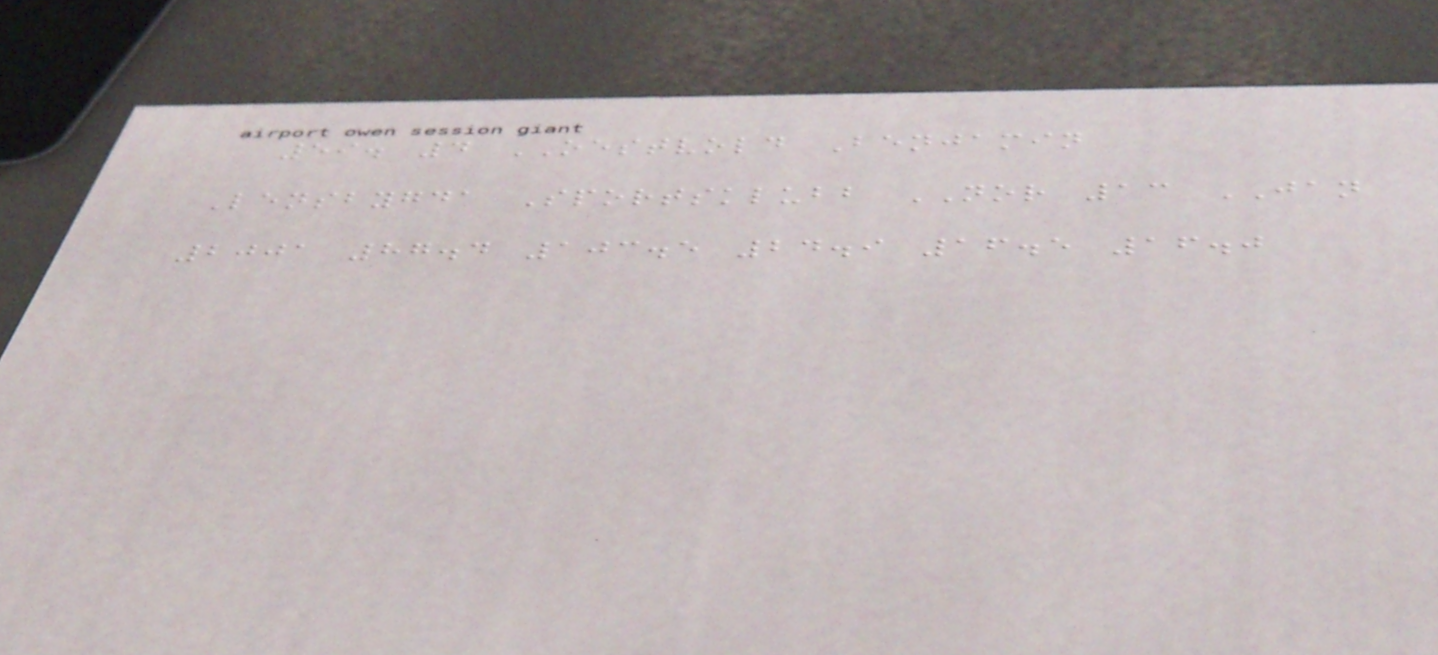59. 4 OESTVOLD Benjamin
Lensbygda Sportsklubb NOR 13 JAN
2001 87.4 103.5 24.9 16.5 16.0
